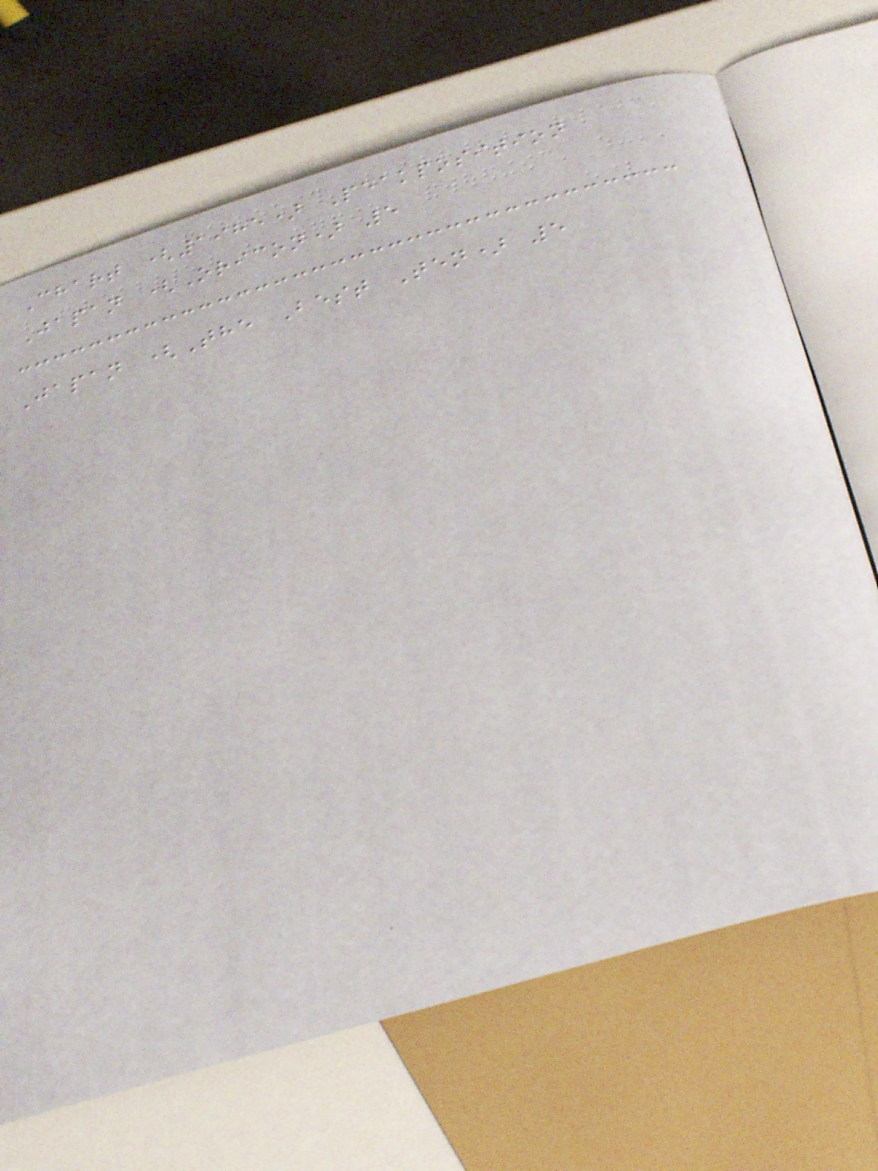Chart (1985) Peakposition
Japan (Oricon) 5
Japan (The Best Ten) 5
